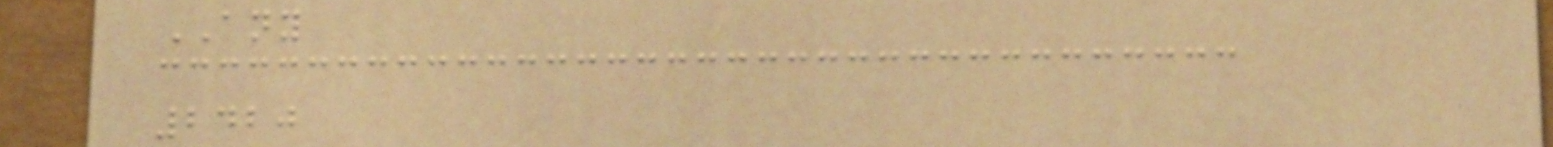ANY
2420
